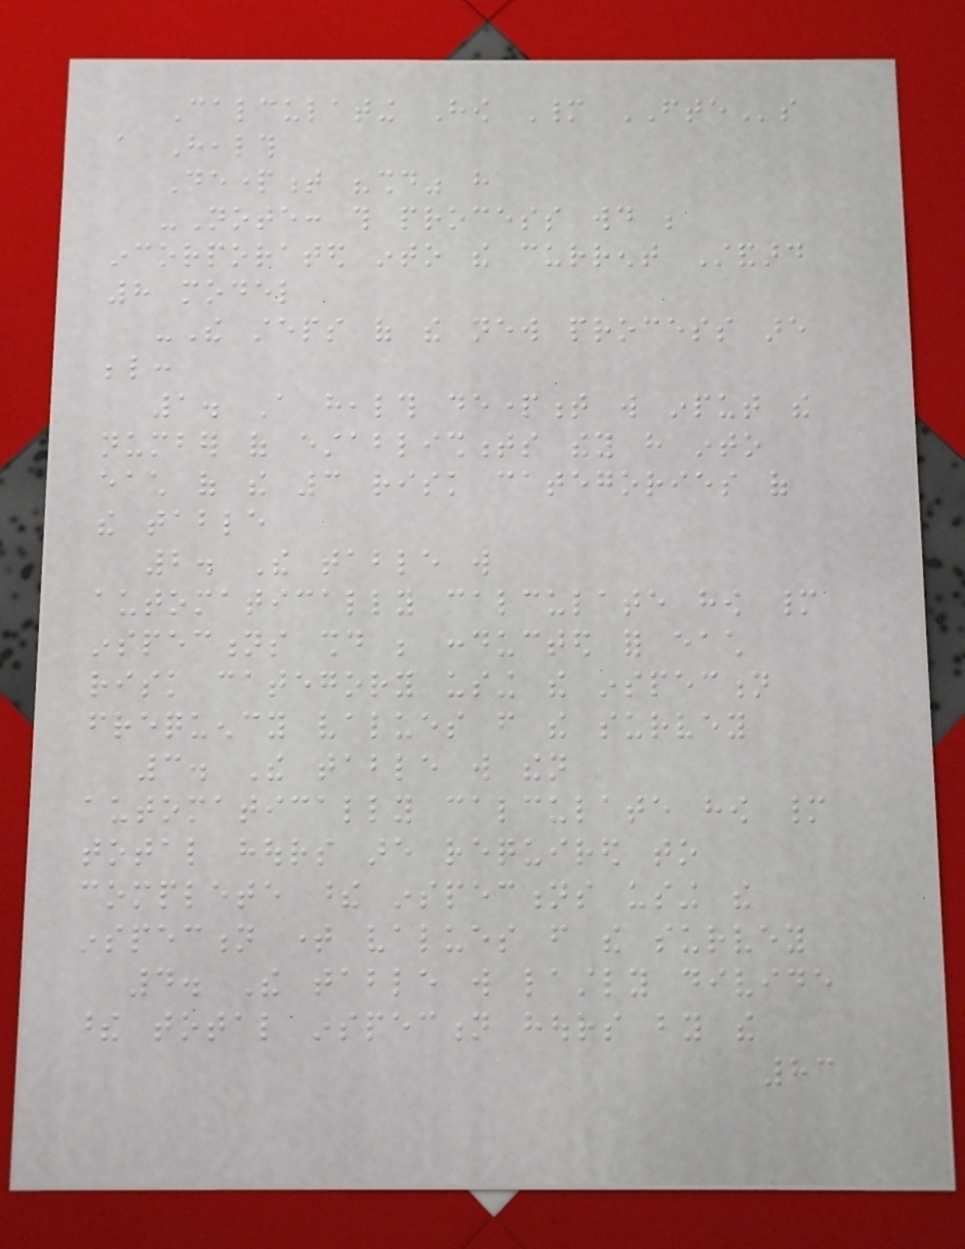Calculating How Many FTEs
a Health
Department "should" have
-Note: this process would be
incorporated into the current Standard
8 model
-The steps of the new process are
below:
1. A health department will input the
number of establishments they have into
each of the 3 risk categories of
the table
2. The table will
automatically calculate how many
inspections should be conducted for each
risk category using the inspection
frequency values from the survey
3. The table will then
automatically calculate how many
total hours are required to
complete these inspections using the
inspection time values from the survey
4. The table will lastly divide
these total inspection hours by the
83
